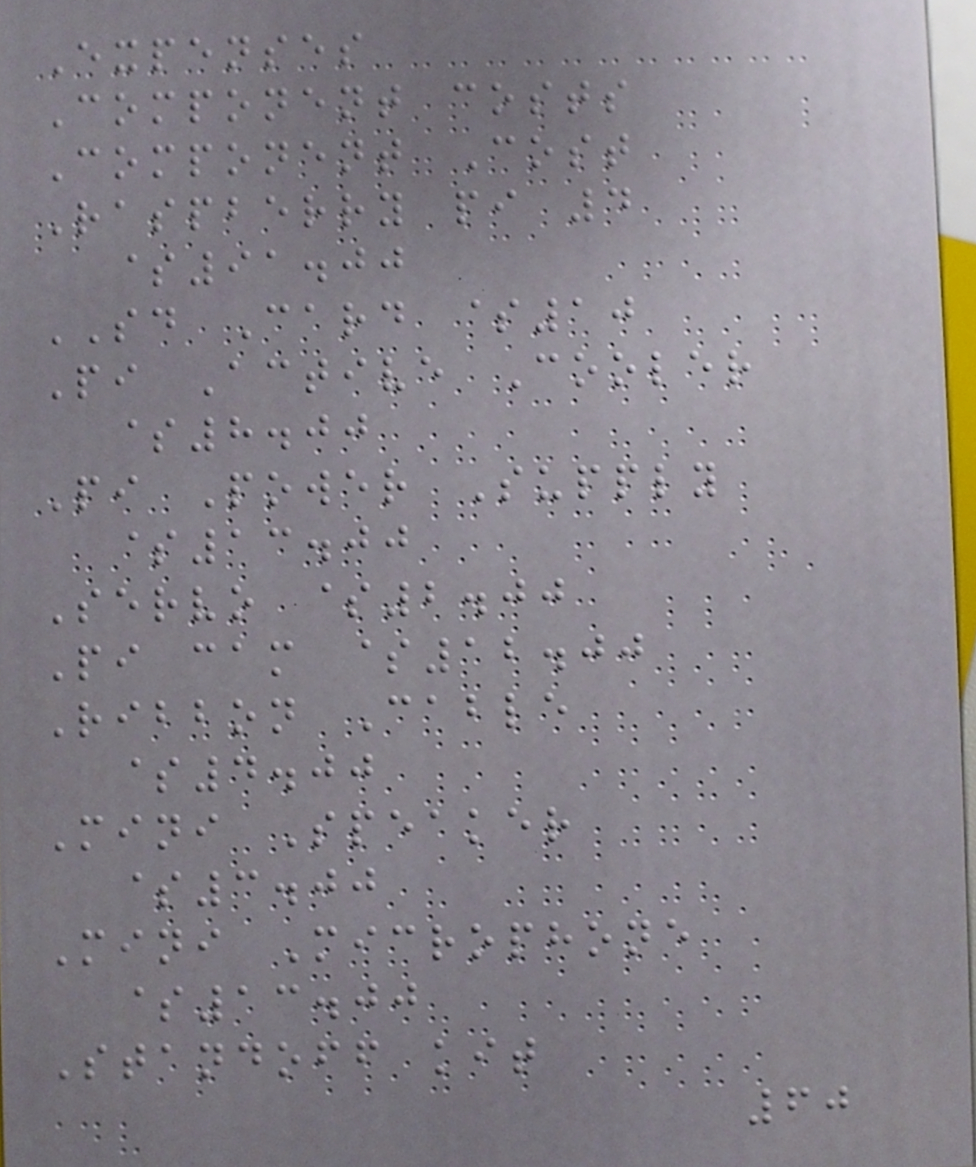Expenses
Component costs
Component Cost
Raspberry pi 4
$91.00
SD Card $10
Pi Active Cooler
$8.00
Pi Power Supply
$13.00
Servo $2.00
Pi cam $12.00
Ribbon Cable
$4.00
Mini Speaker
$3.00
Mini Microphone
$13.00
Standoff kit
60
